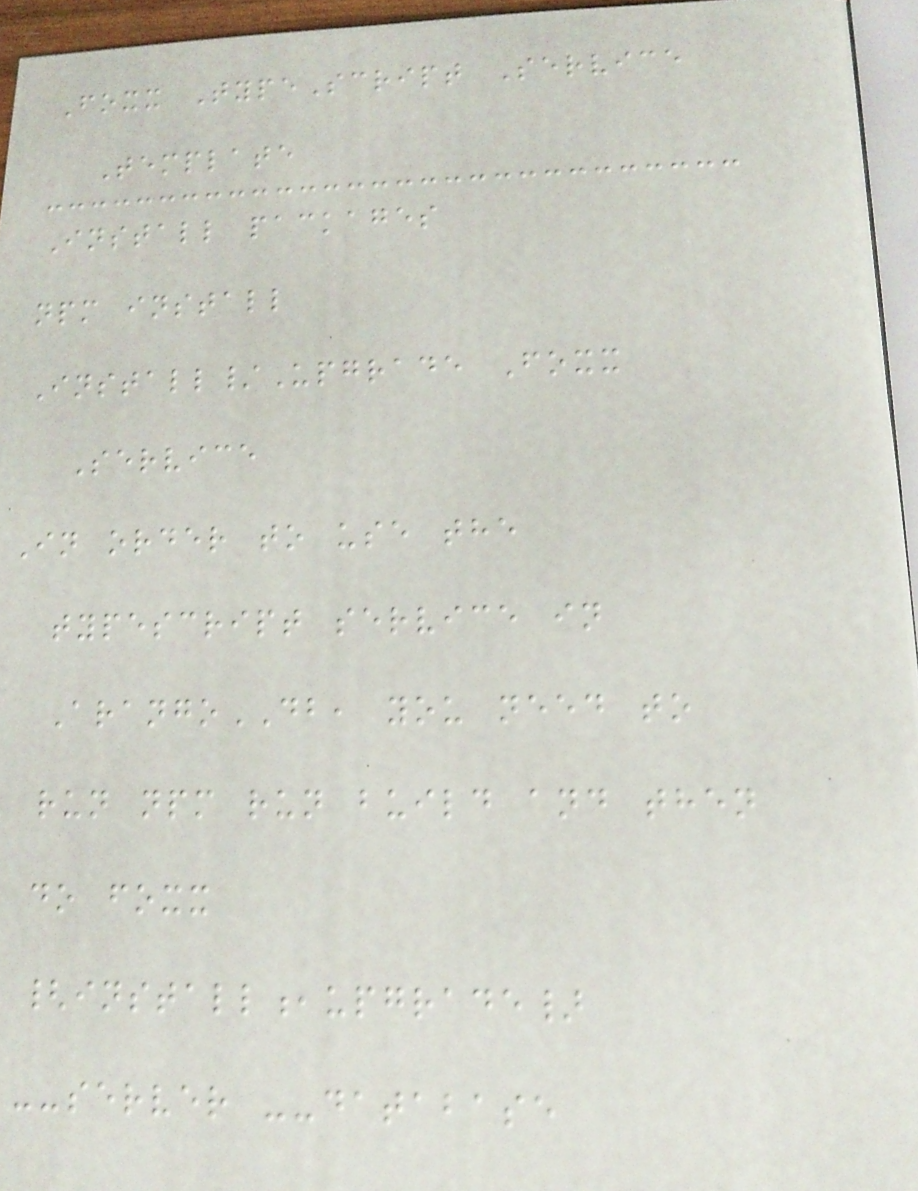Foxx TypeScript Service
Template
Install packages
npm install
Install/Upgrade Foxx
Service
In order to use the
typescript service in
ArangoDB, you need to
run npm run build and then
do foxx
{install,upgrade}
--server --database
